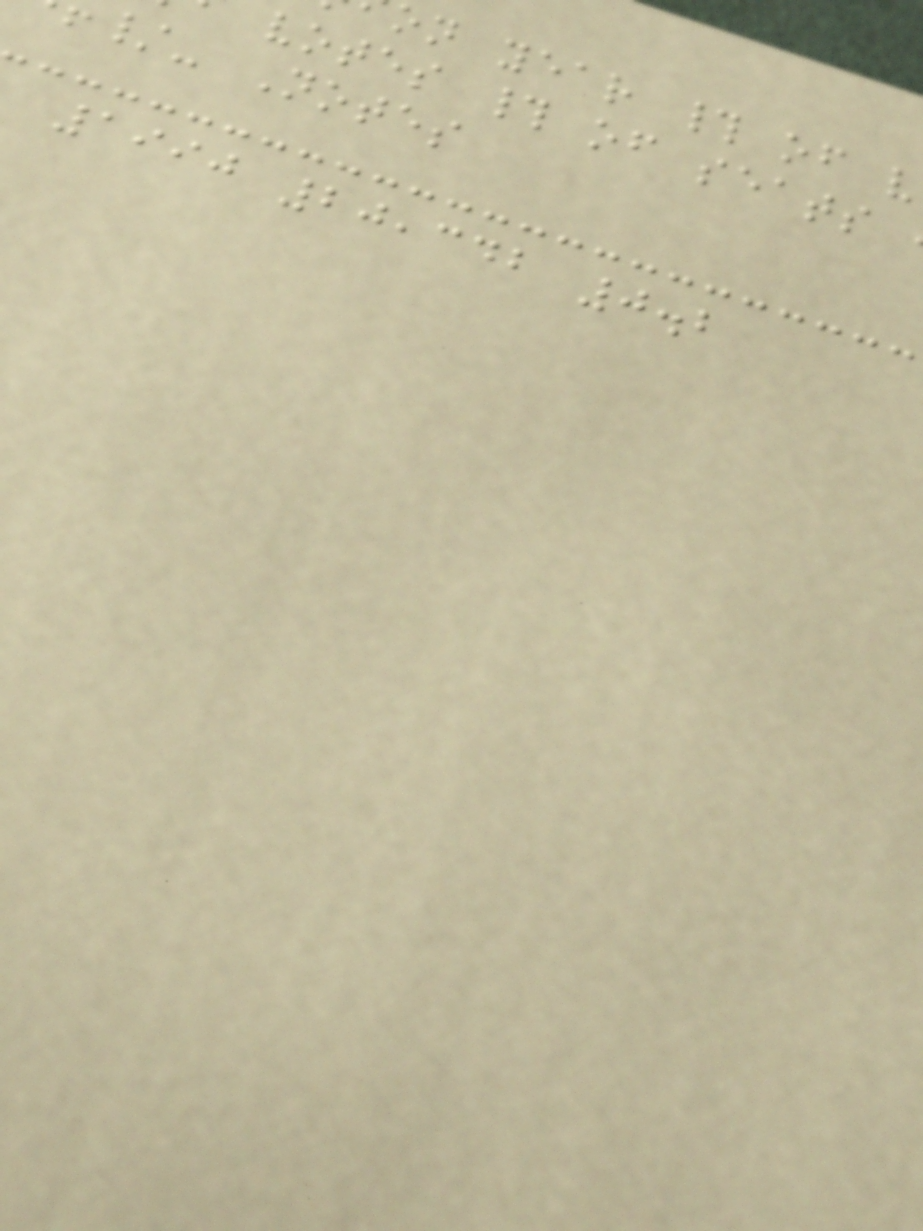on year # of v
votes # of seats
/- Notes
1990 20,342 0.2
